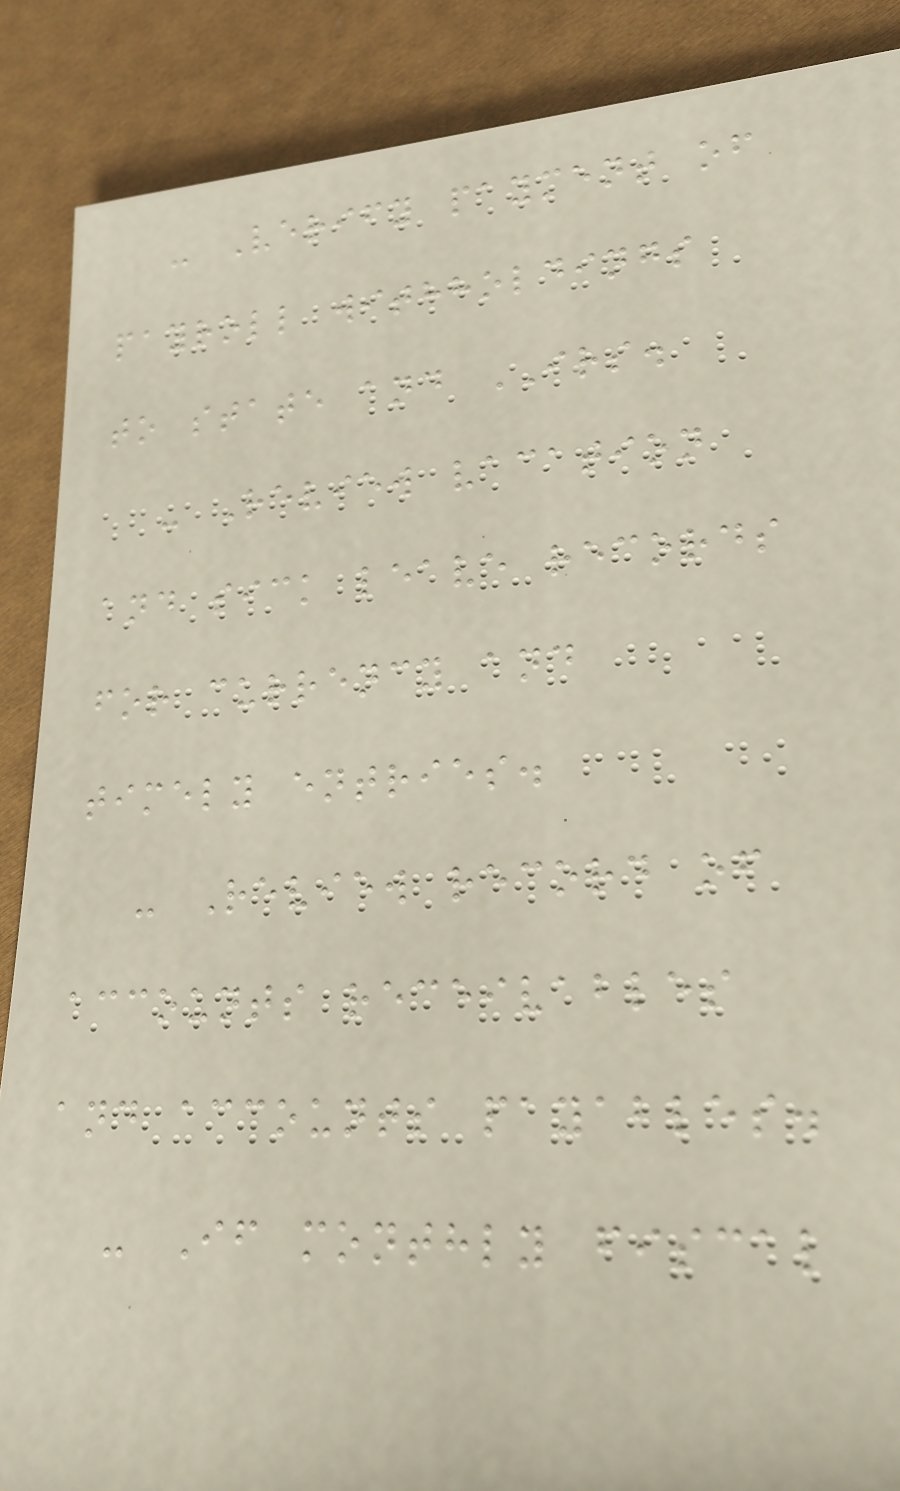- Verify payment of
payroll withholdings
to state and IRS.
- Review vacation
and sick leave records
for currency and
timely entries.
- Review record of
accounts receivables
and accounts payables.
- If monthly fiscal
